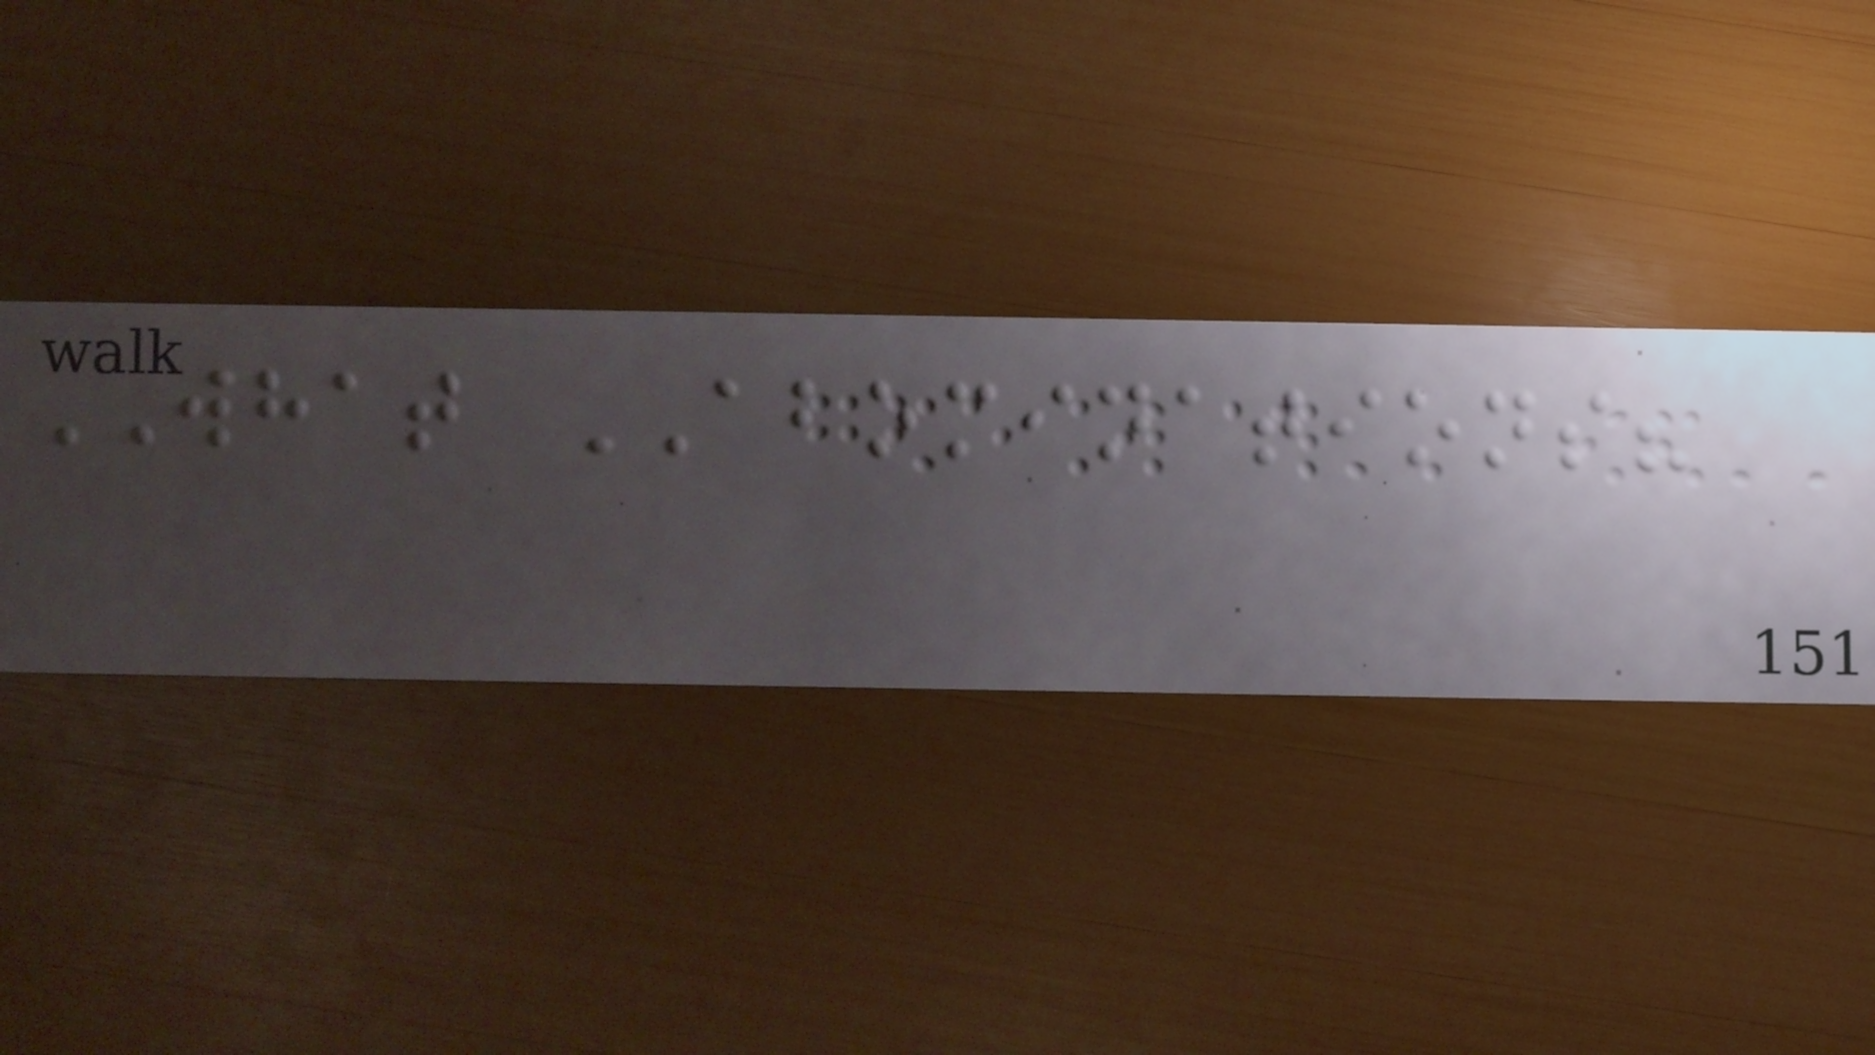WHAT ABOMINATIONS?
